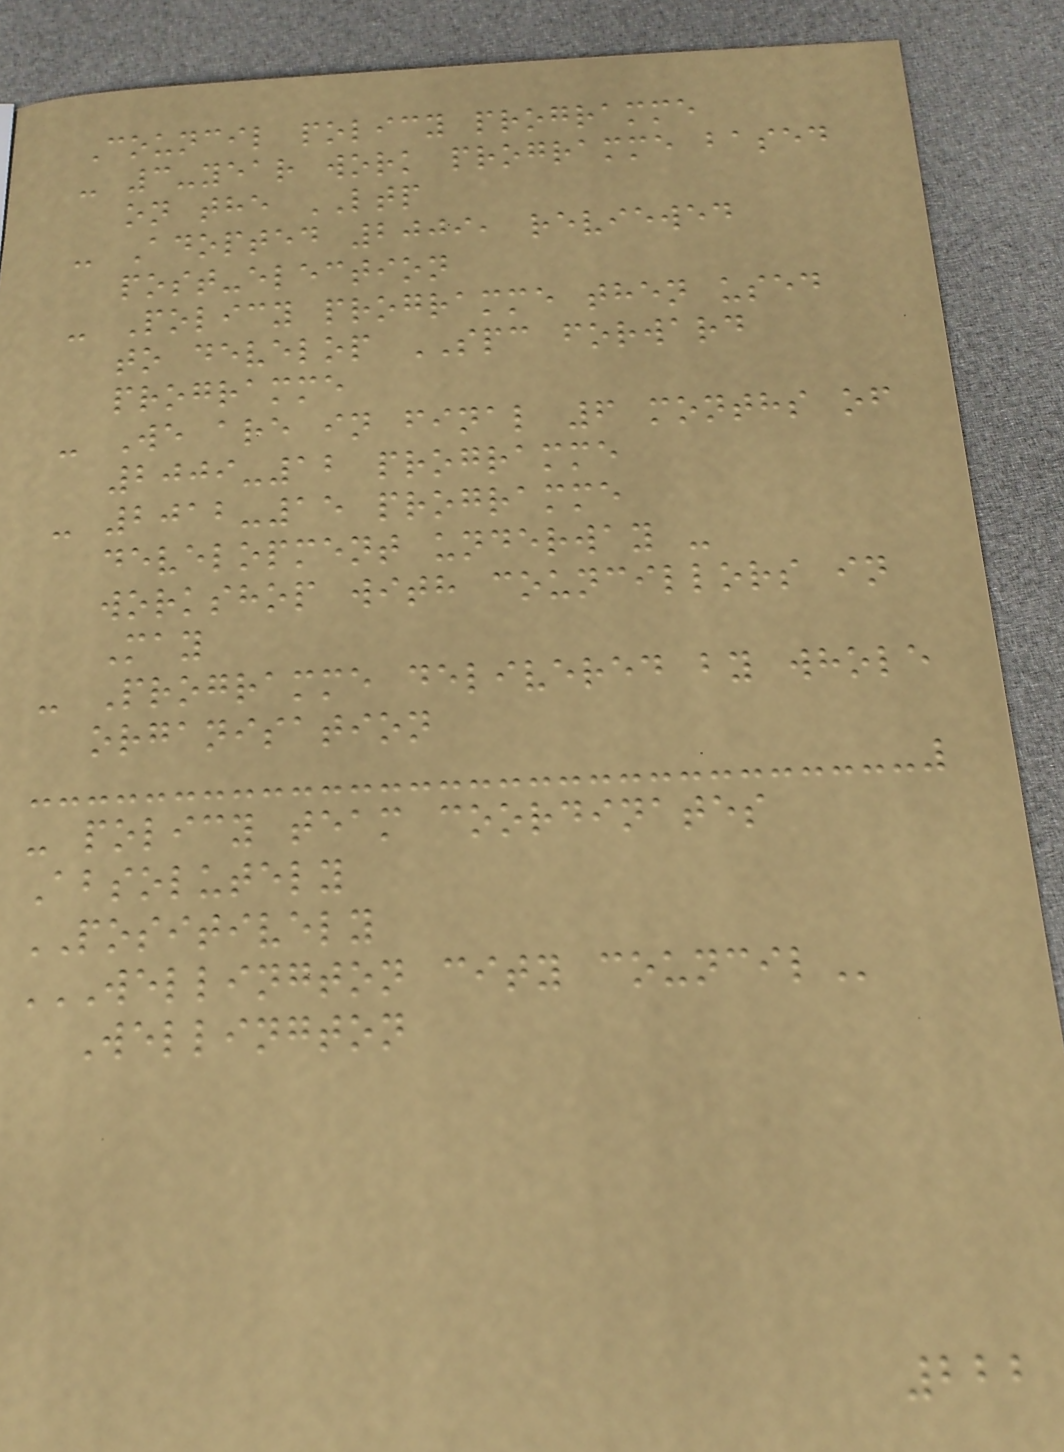Council policy programme
- 3-year work programme based
on the LTP
- Adopted 2009, reviewed
post-election
- Policy programme then used
to develop SPC forward
programme
- We are in final 6 months of
2009-12 programme
- 2012-15 programme
development underway -
workshop with councillors in
May
- Programme delivered by whole
organisation
- policy team coordinates
Absolutely
POSITIVELY
WELLINGTON CITY COUNCIL
Wellington
222
